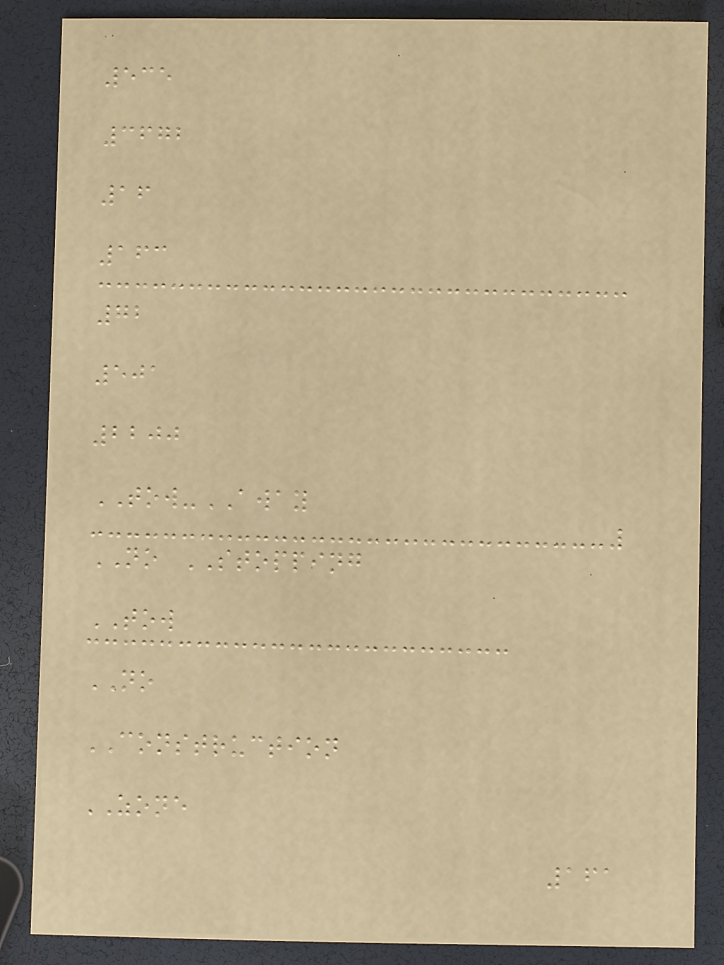535
3672
16
163
72
501
2200
TOW-AWAY
NO STOPPING
TOW
NO
CONSTRUCTION
ZONE
161
